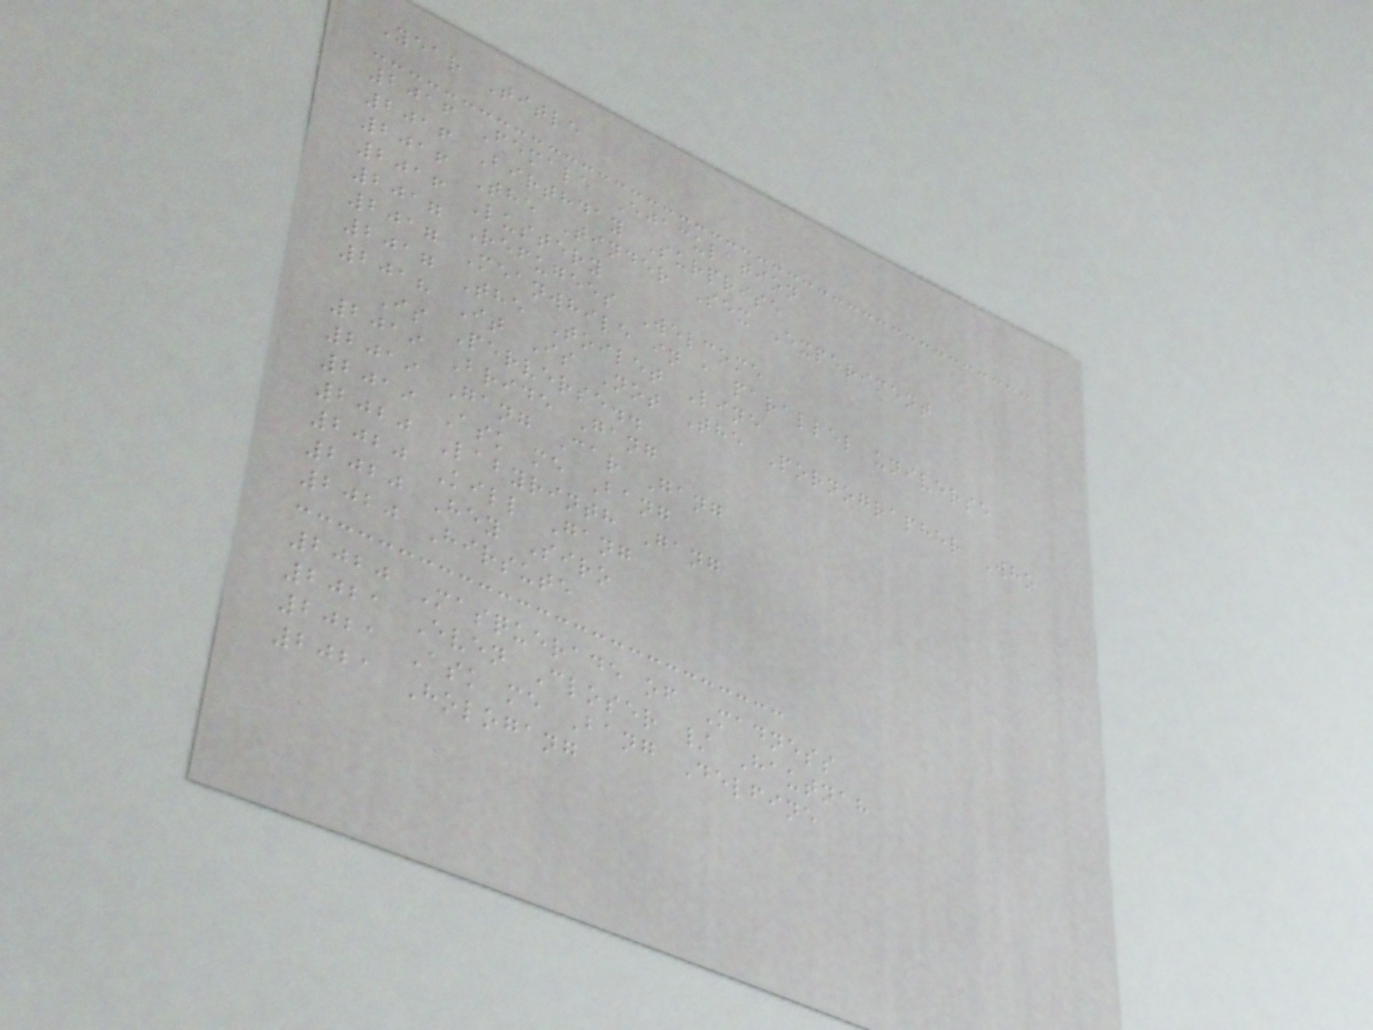Year Title
2016 Female Ejaculation
2016 Birthday Surprise
2016 The Tinder Sex Experiment
2016 Lustery
2017 Refugees Welcome
2017 Meanwhile in a parallel universe
2017 The Toilet Line
2018 It Is Not The Pornographer Who
Is Perverse..
2019 Bride Gang
2019 Gang Car Gang
2019 Ask me Bang
2020 Labyrinth Gang
2020 Kill Gang
2020 Hey Siro
2020 Hirsute
2020 Masquerade of Madness
2021 Even Closer / Hautnah
2021 Ask me Bang Delfine
2021 Hologang
